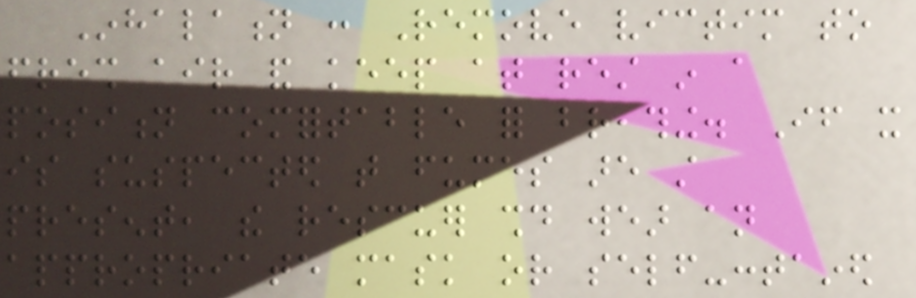Inhalation : Remove victim to
fresh air and keep at rest in a
position comfortable for breathing. If it
is suspected that fumes are still
present, the rescuer should wear an
appropriate mask or self-contained
